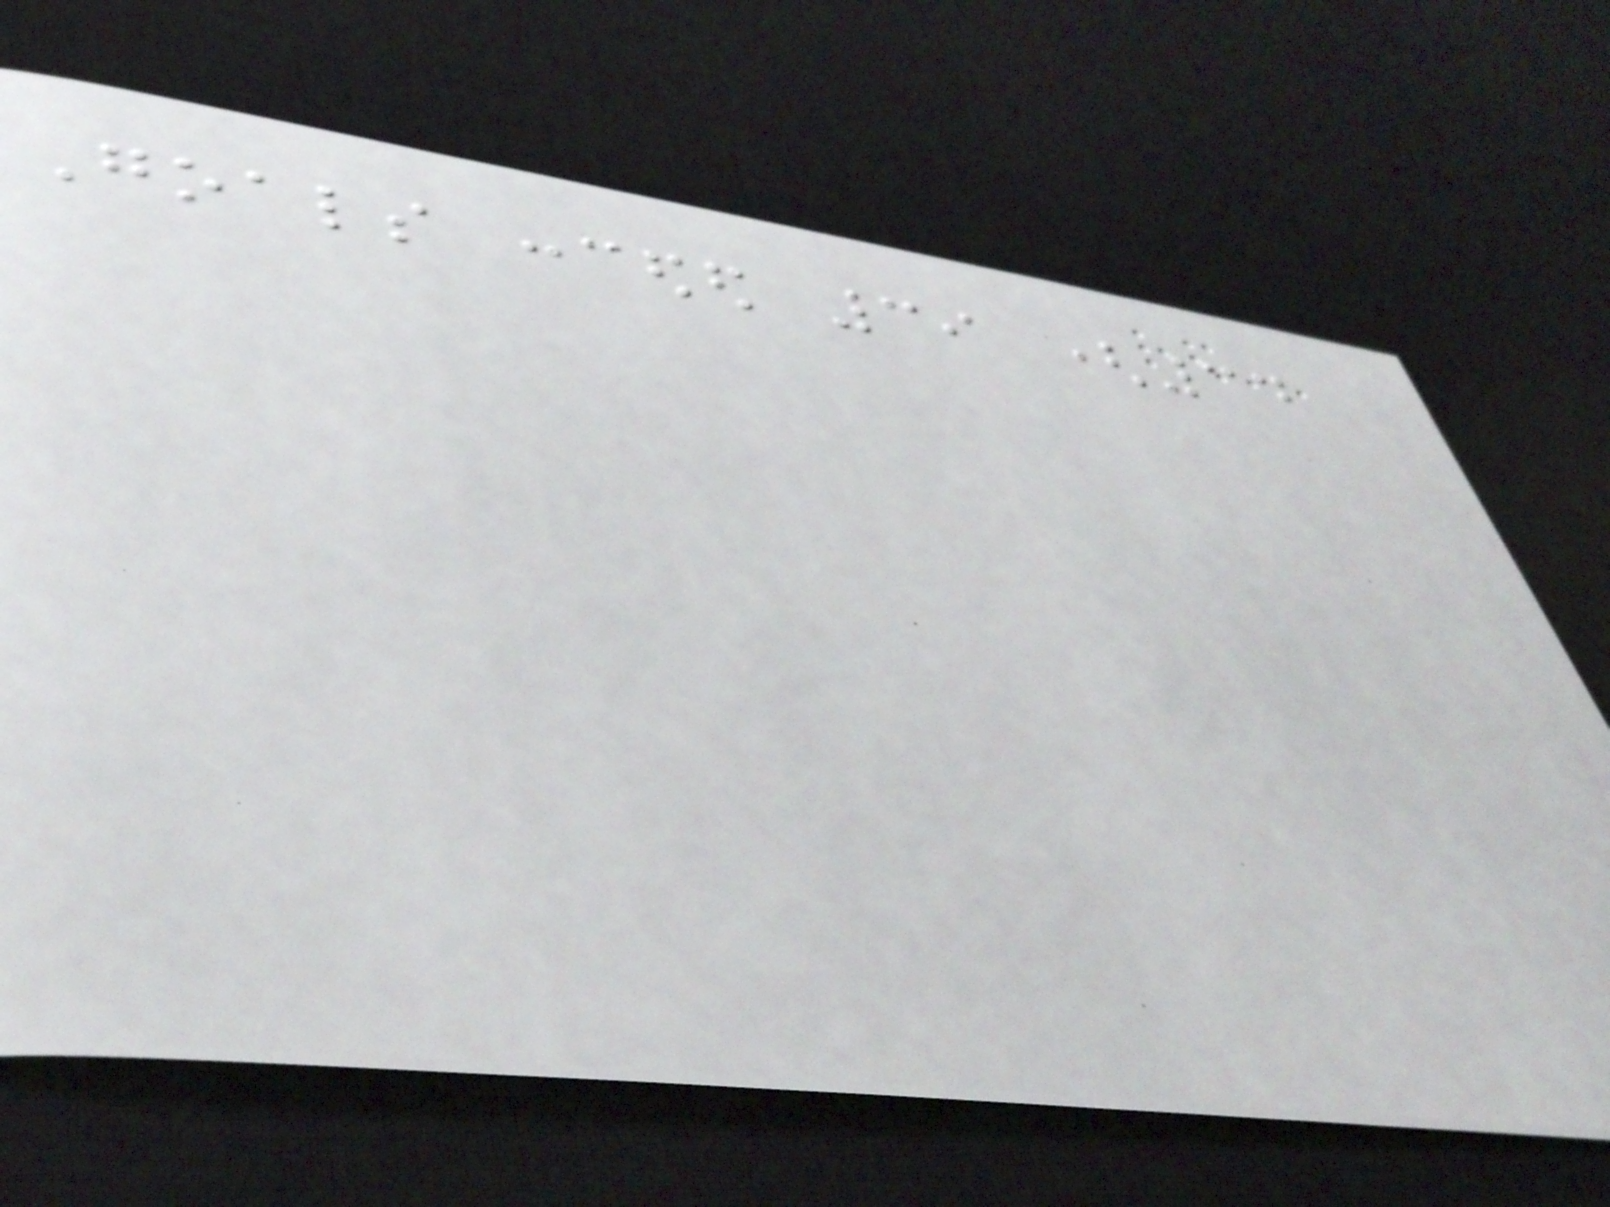Goals conceded 39 (34
